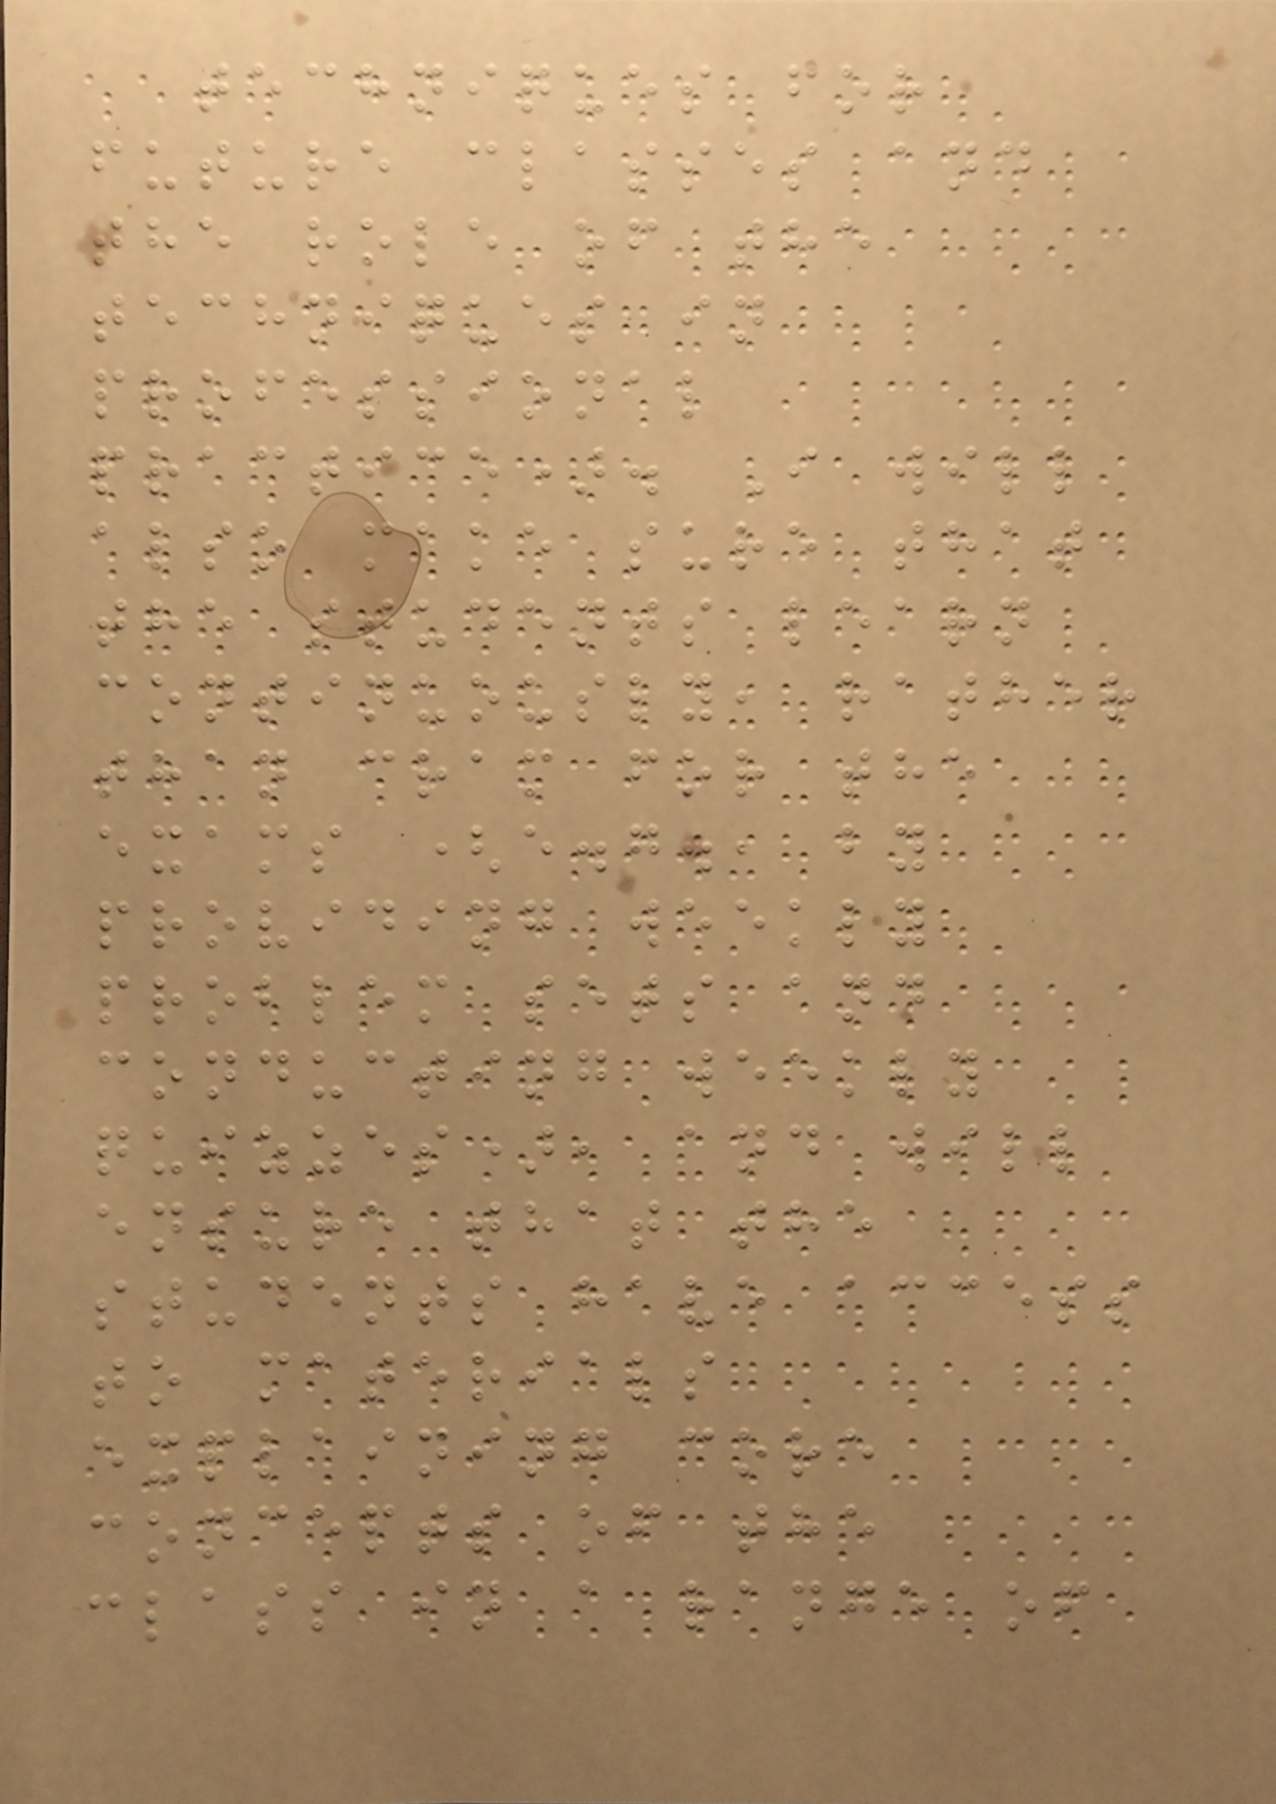techniques for
future classes and
the role of the
techniques in
professional
practice). I will
also make sure that
the students learn
continuously, rather
than cram for the
exams (e.g., by
providing weekly
problem sets and
conducting weekly
quizzes), and will
ensure that the
students have access
to materials
explaining core
concepts of the
class in a range of
